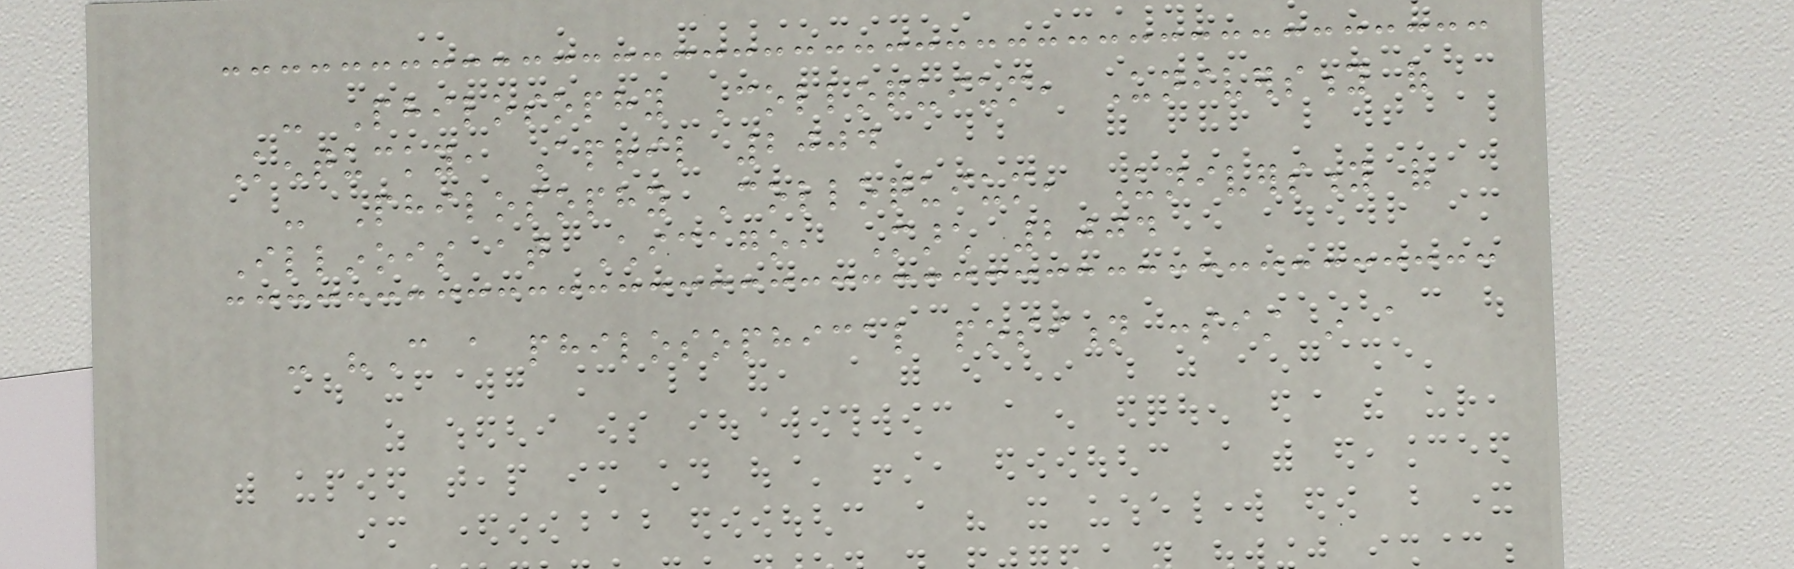- Philosophy Colloquium, University of
Kentucky, April 2004
- Philosophy Colloquium, University of
Illinois at Chicago, March 2004
- "Can a philosophical position consist in a
